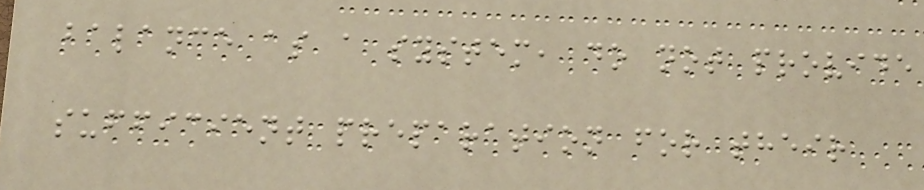balance as a system, do not provide
sufficient preparation for their
